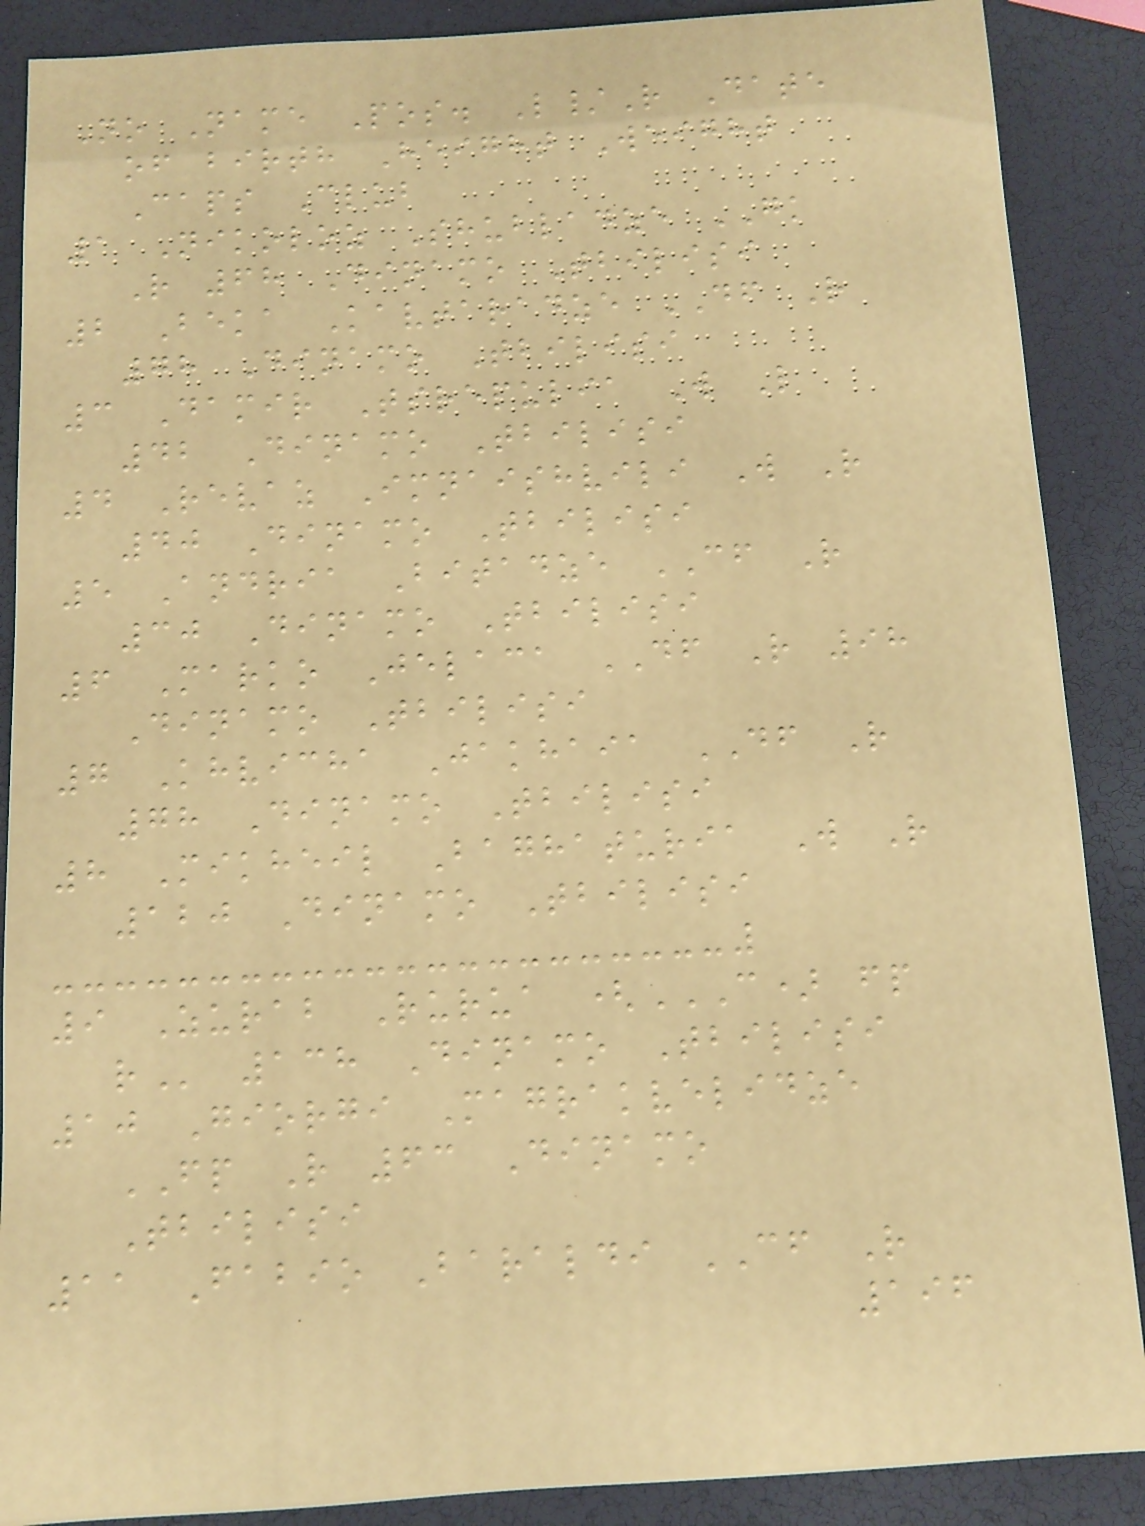No Name Pos. L/R Date
of birth Height Weight
Caps Club
1 Nikoloz Shubladze GK
R 68 Dinamo Tbilisi
2 Beka Kavtaradze DF R
78 Dinamo Tbilisi
3 Damir Tsrepulia W L
42 Dinamo Tbilisi
4 Revaz Imnaishvili W R
40 Dinamo Tbilisi
5 Andria Bitadze CF R
30 Dinamo Tbilisi
6 Marko Jelaca DF R 98
Dinamo Tbilisi
7 Khvicha Jakhaia DF R
78 Dinamo Tbilisi
8 Mikheil Baghaturia W R
120 Dinamo Tbilisi
9 Zurab Rurua (C) FP
R 138 Dinamo Tbilisi
10 Giorgi Magrakvelidze
FP R 63 Dinamo
Tbilisi
11 Fabio Baraldi CF R
196
